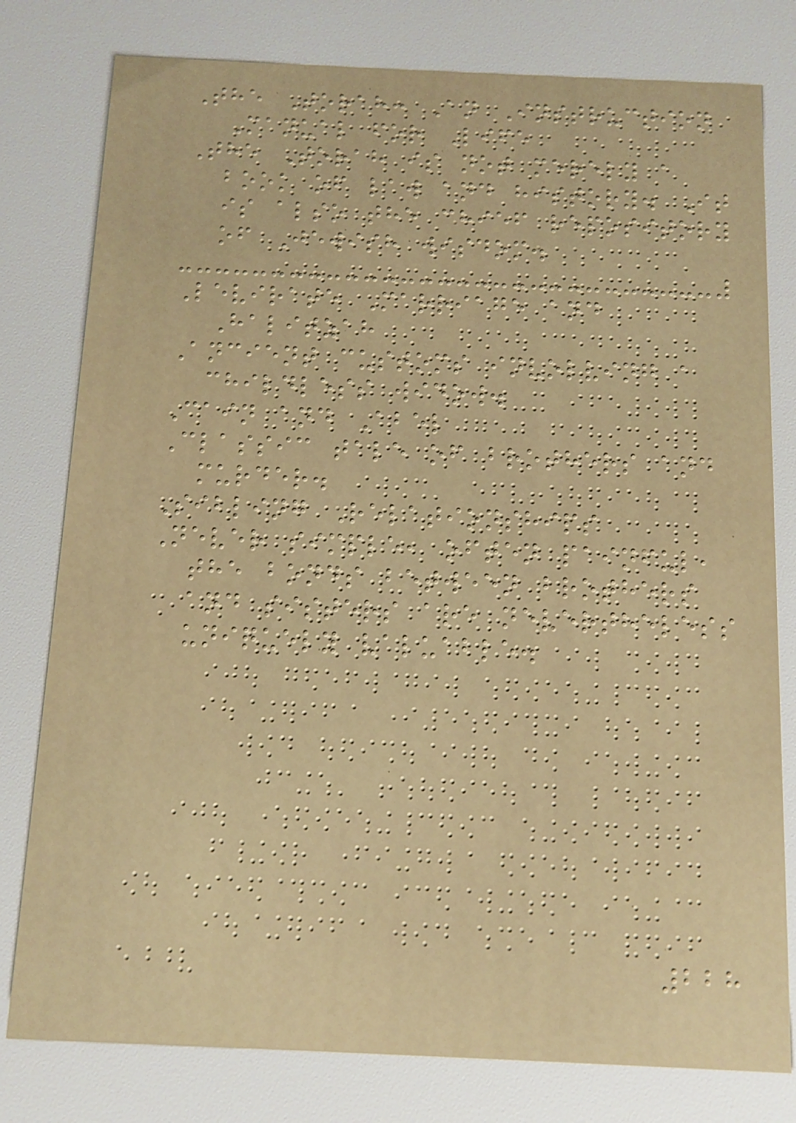The Torah: An Instruction
Manual for Life
The Torah is not merely a
book of law and history. It
is also the chief repository
of Jewish wisdom.
Levirate Marriage and
Halitzah
Ancient customs involving a
childless widow.
Cain and Abel
Classic tale of brothers and
murder.
Sibling Relationships
Never simple, often painful,
the bonds between brothers
and sisters are nevertheless
uniquely valuable.
228
